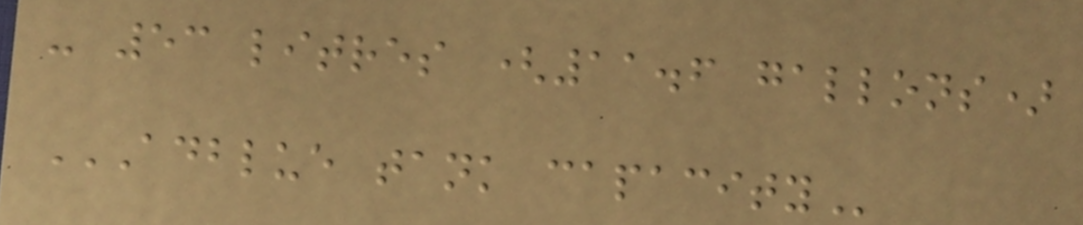- 53 litres (11.6 gallons)
ADBLUE TANK CAPACITY
